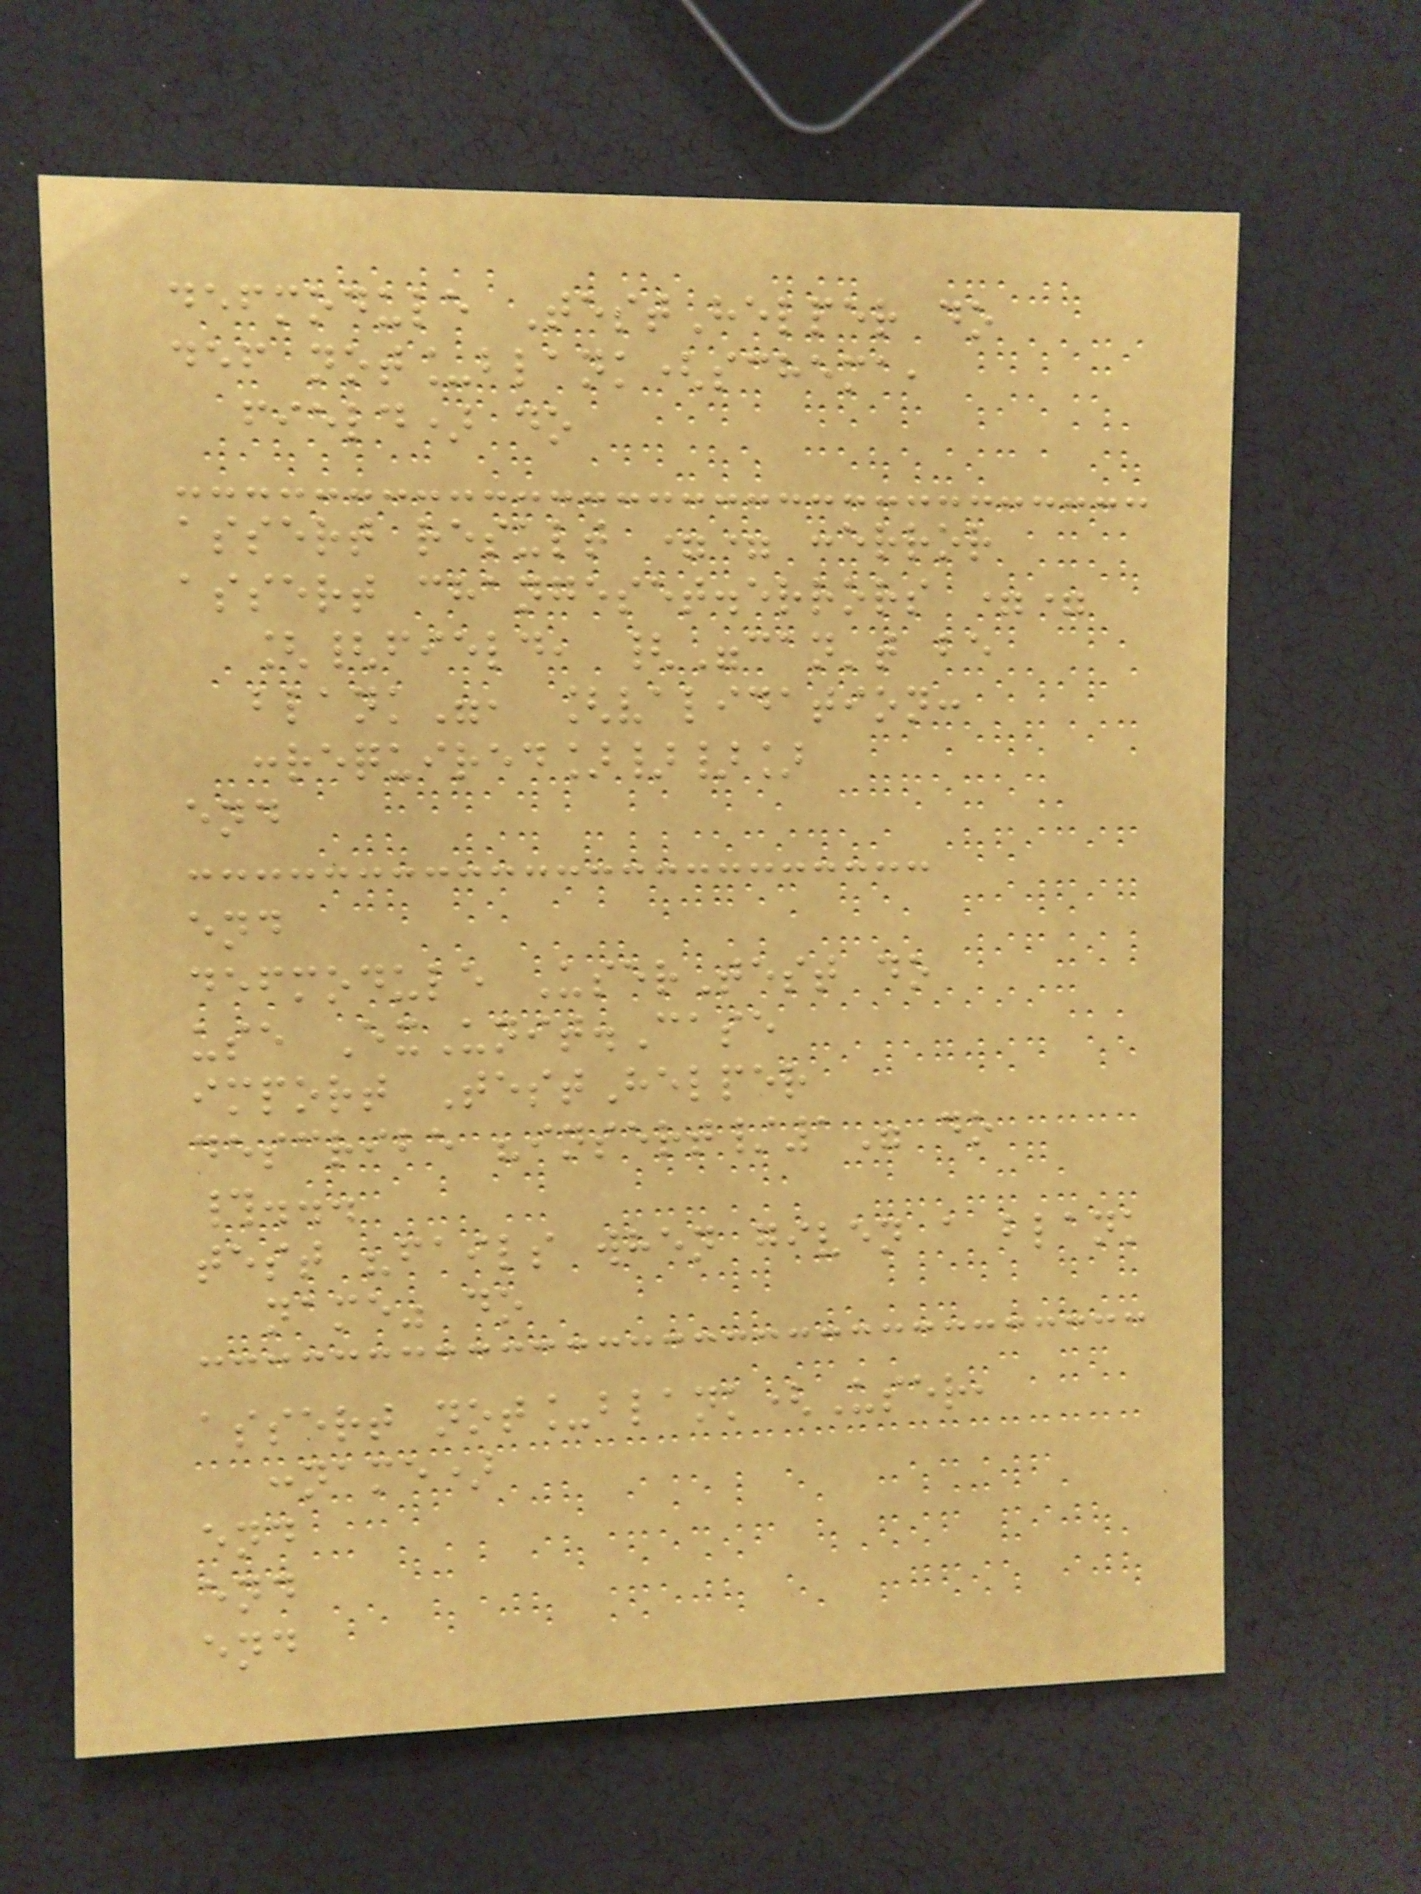defmodule TestHelper do
def not_blank(schema,
field) do
assert result == :error
assert changeset.errors ==
[{field, {"can't be
blank", [validation:
:required]}}]
end
end
defmodule UserTest do
use ExUnit.Case
import TestHelper
describe "insert/1" do
#...
test "fails when given a blank
name" do
assert not_blank(User,
:name)
end
end
end
